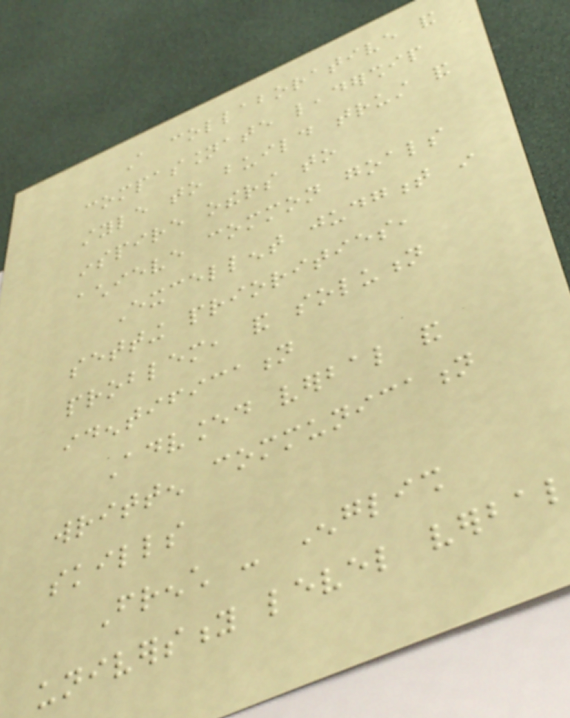A collaborative and
compassionate leadership
style to build trust and
inspire others to
achieve common goals
Excellent judgment in
setting priorities,
problem, and solution
identification
Advanced verbal and
written communication
skills
French - English
university level verbal
